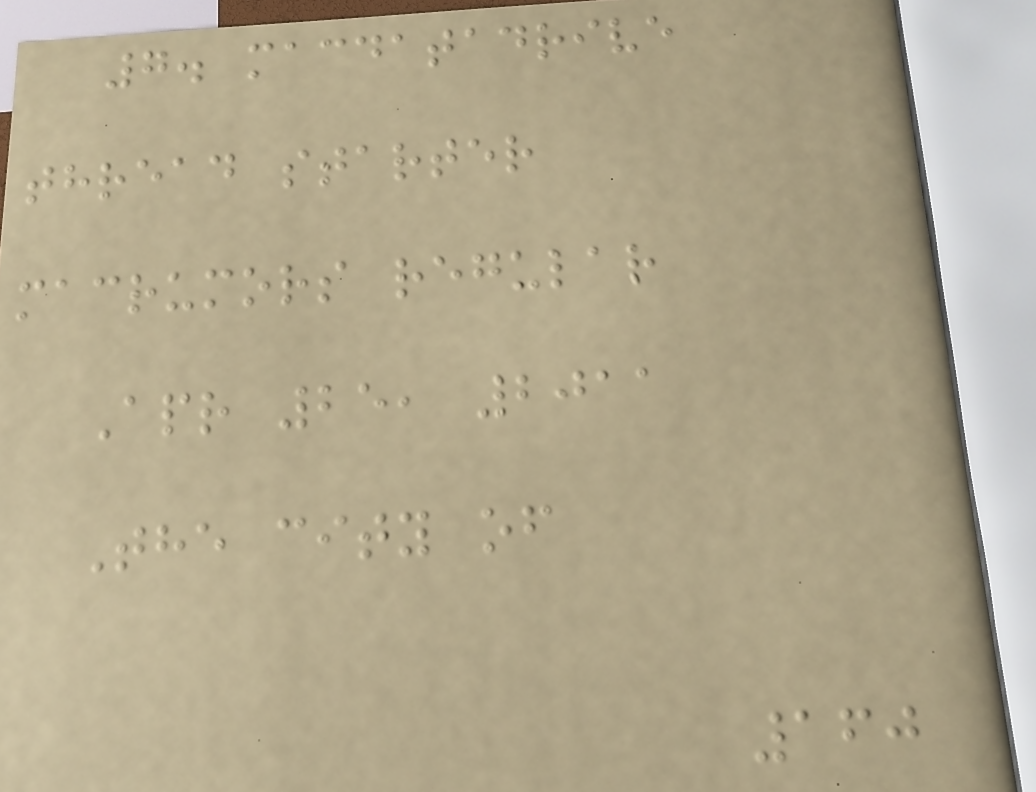7. macdatadrive
thread starter
macrumors regular
Apr 25, 2011
The city of
160
